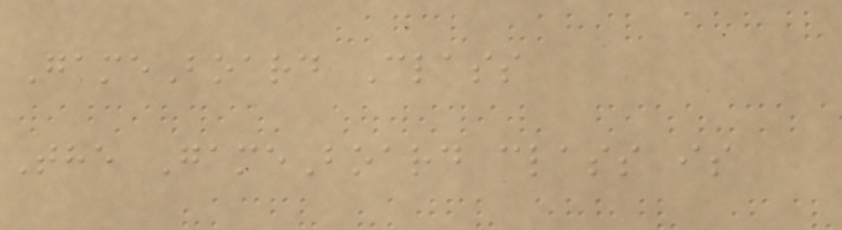GameBoard Class
The GameBoard class is
